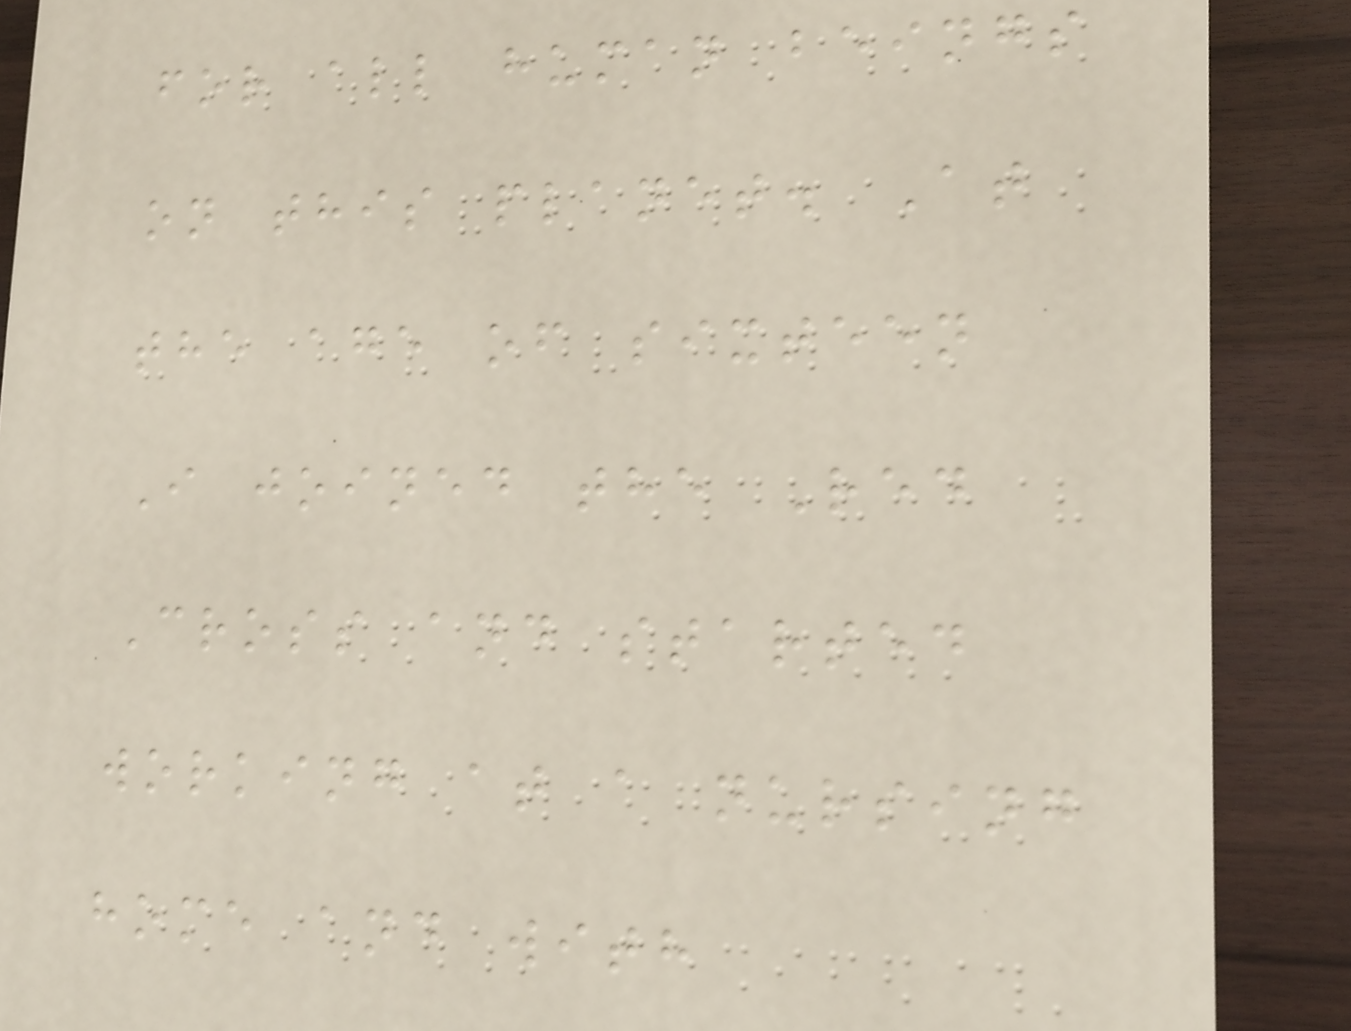for all human beings
on this planet. At
the age of sixteen
I joined the Red
Cross and started
working at a nursing
home and with
